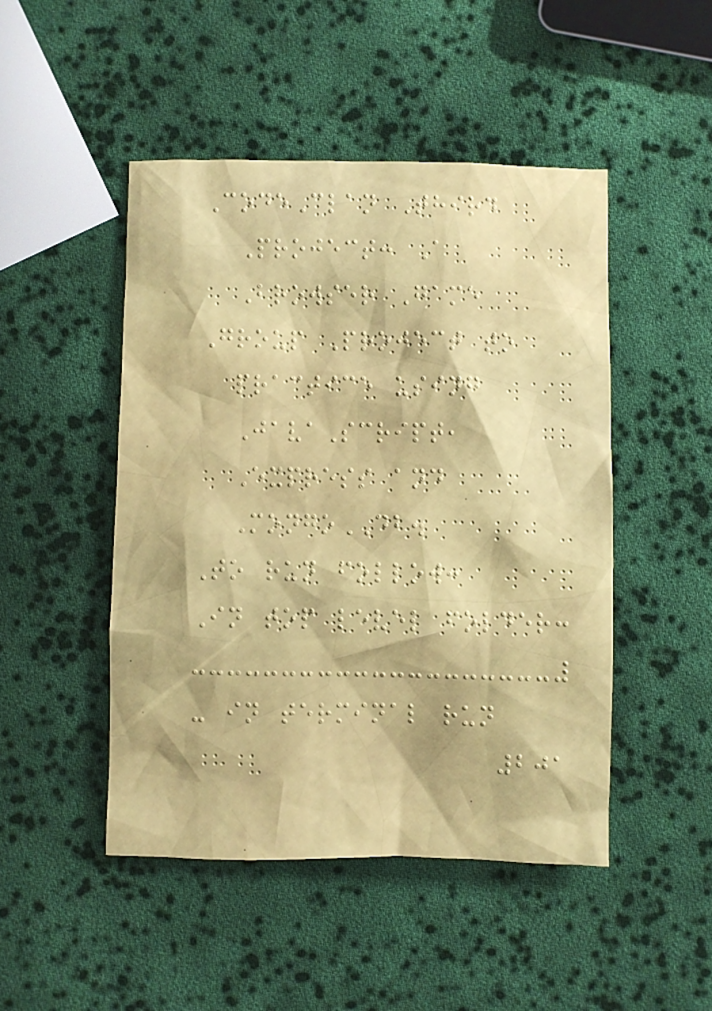CodeClan Third
Project: A
Browser Game
Group Project to
practice using
JavaScript,
Express and
MongoDB.
To run follow:
In top level folder:
- in terminal run
201
